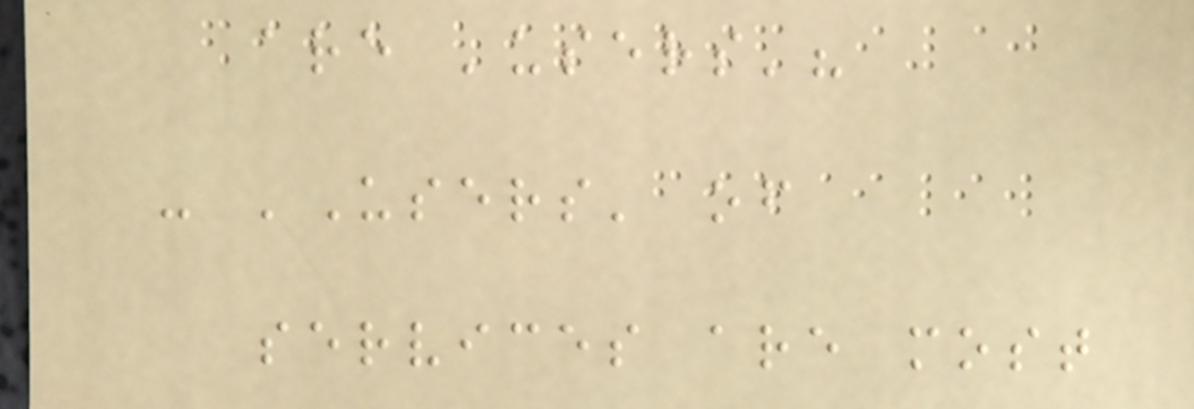are 'users'?
- 'Users' of
services are most
